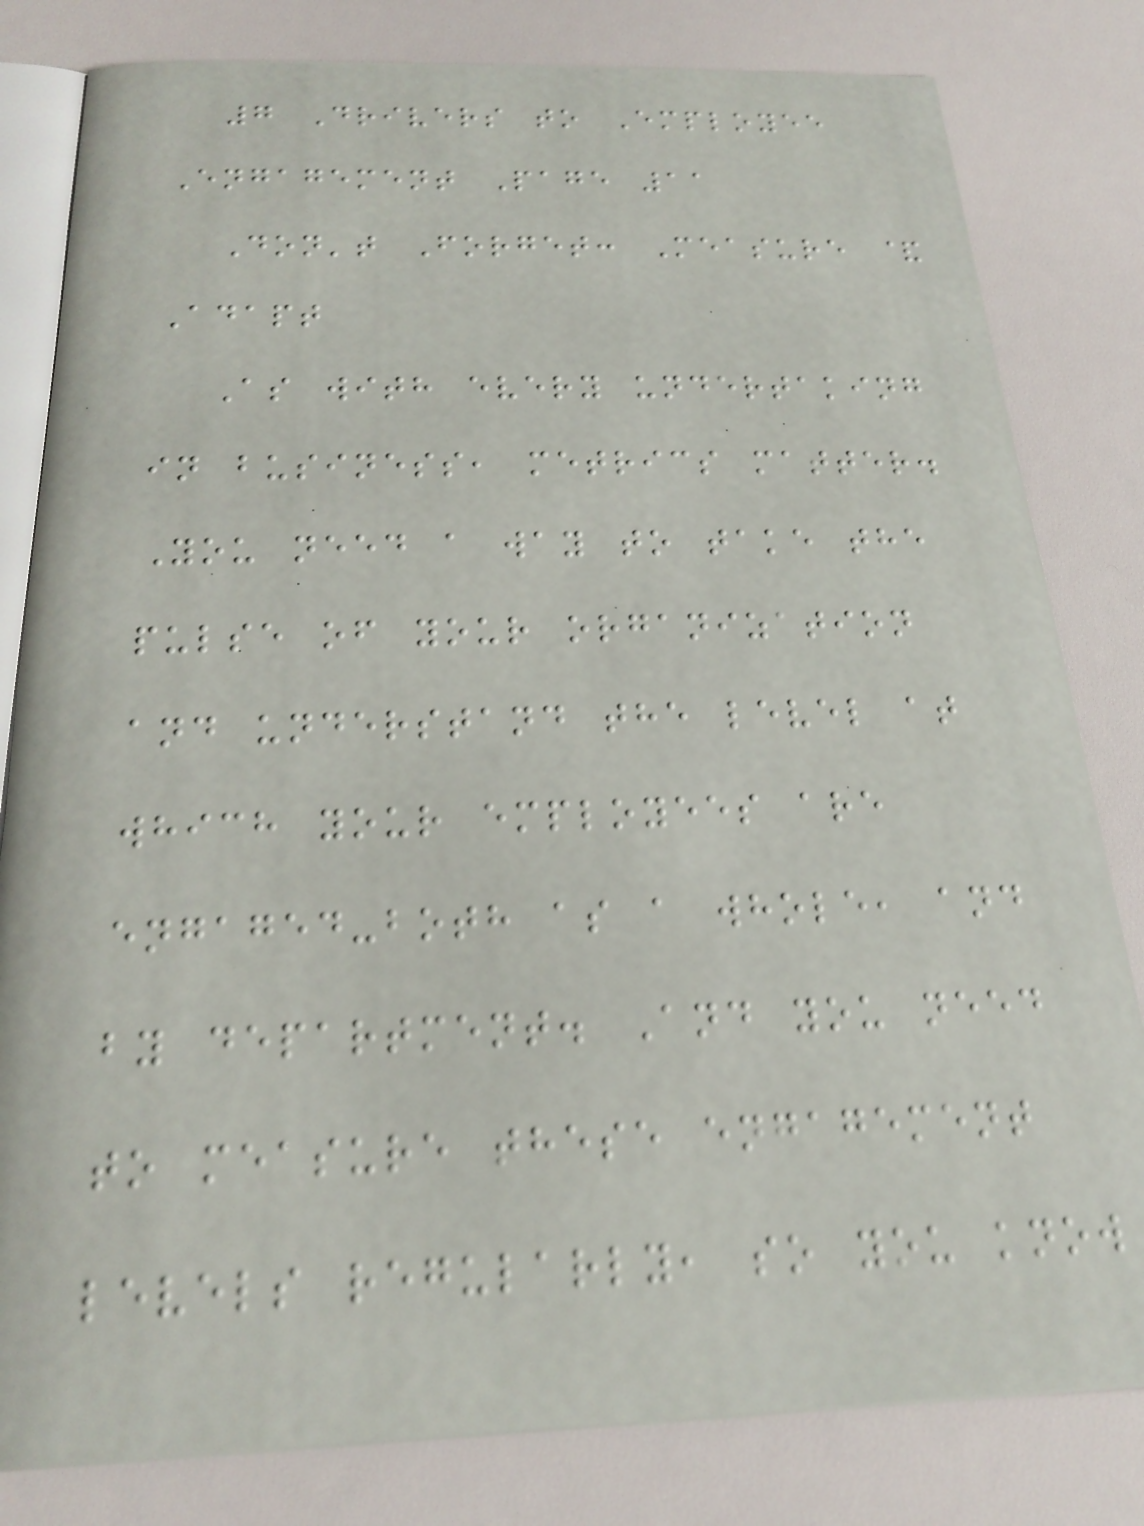7 Drivers to Employee
Engagement Page 11
Don't Forget: Measure &
Adapt
As with every undertaking
in business, metrics matter.
You need a way to take the
pulse of your organization
and understand the level at
which your employees are
engaged-both as a whole, and
by department. And you need
to measure these engagement
levels regularly, so you know
